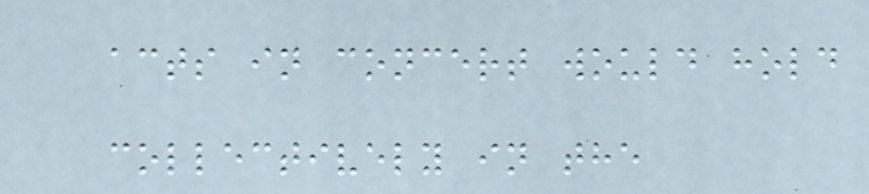acts in concert would hold
collectively in the
